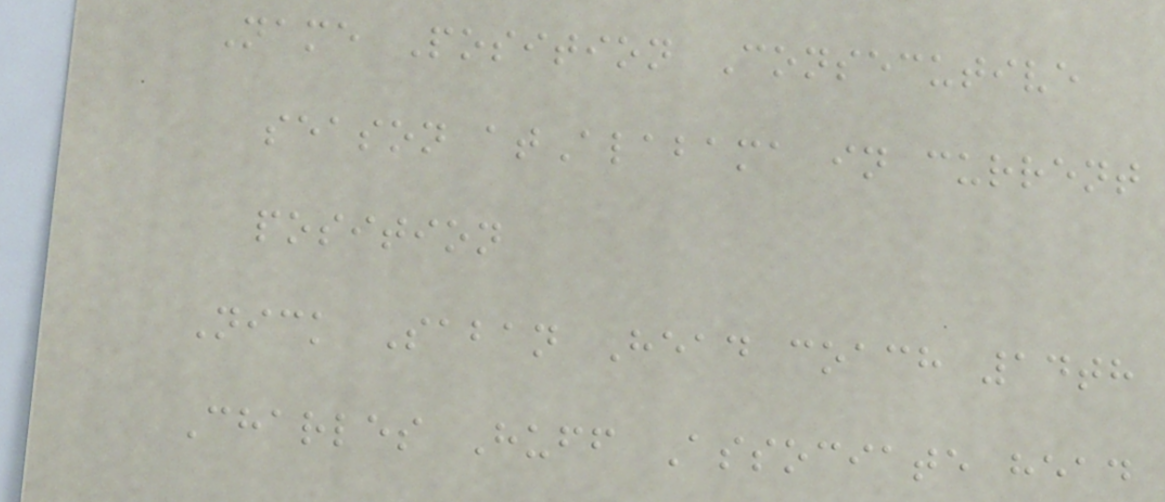Name Position Consecutive
season atAlabama in current
position
Nick Saban Head coach 14th
Charles Huff Associate head
